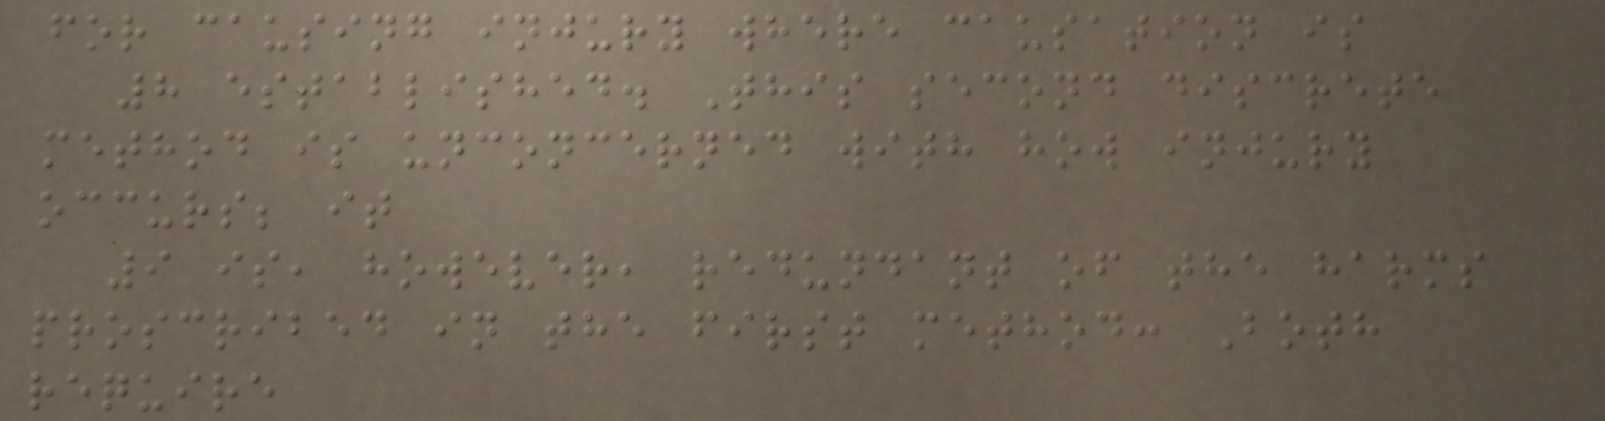for causing injury where causation is
8 established. This second discrete
method is unconcerned with how injury
occurs; it
9 is, however, redundant of the harms
proscribed in the first method: Both
require
